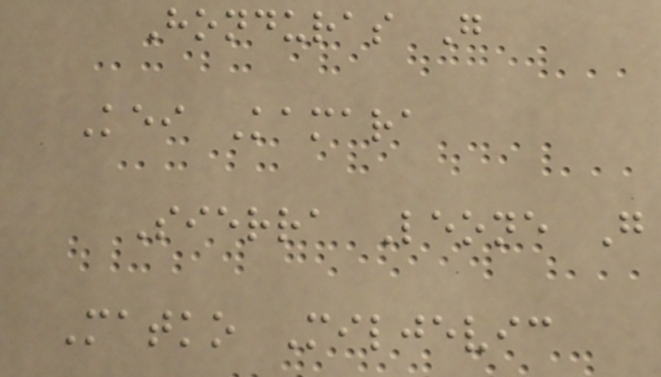Honduras G
Kei Kamara
Sierra Leone G
Matko Miljevic
